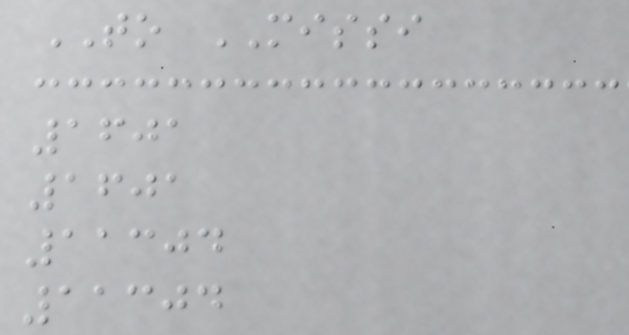TO MISSI
1601
1601
11304
11304
